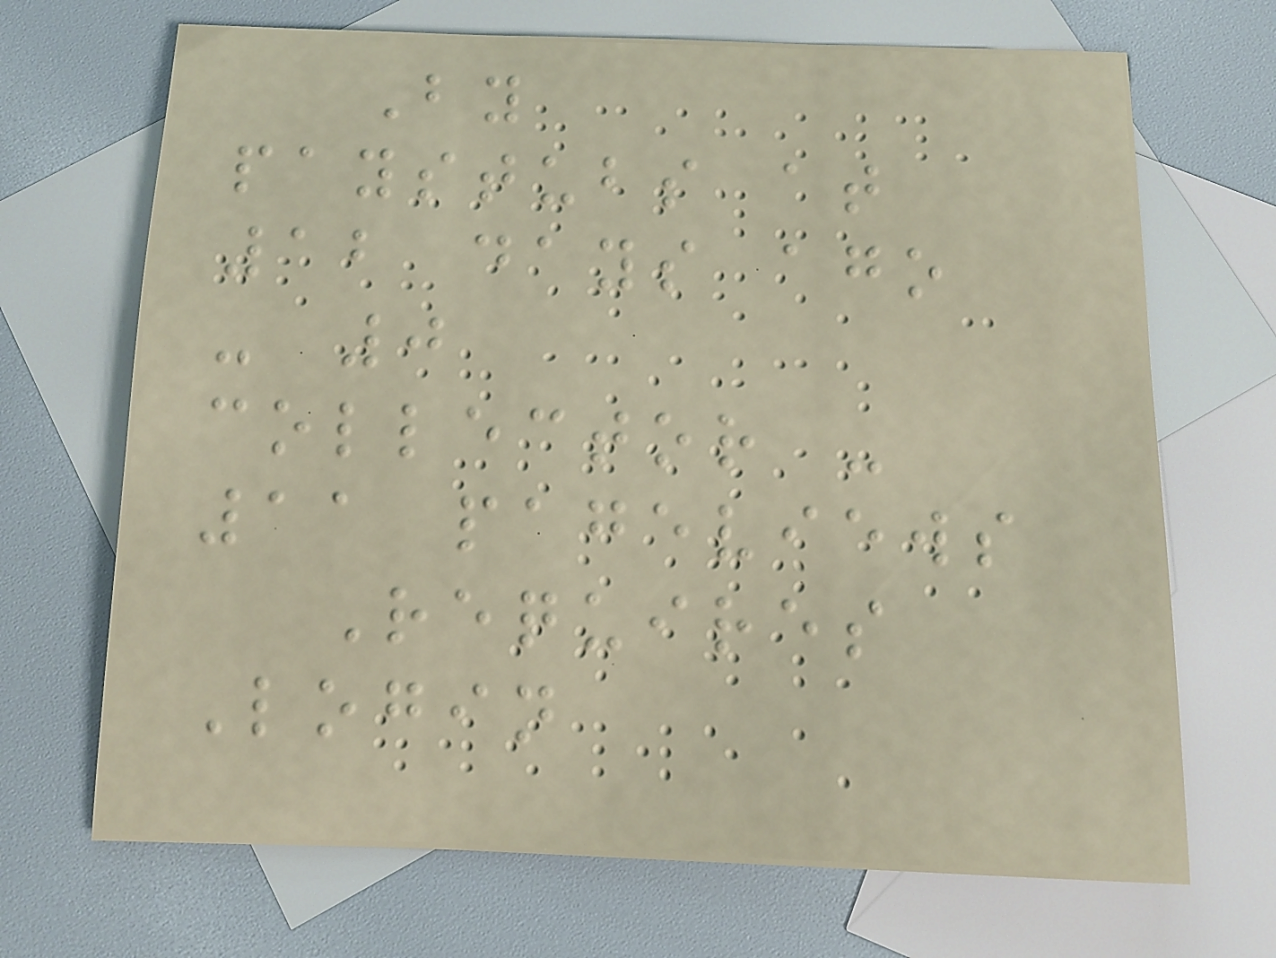By
paystubs at
12 days ago
- 0
collector -
11 pageviews
Requires
Login
